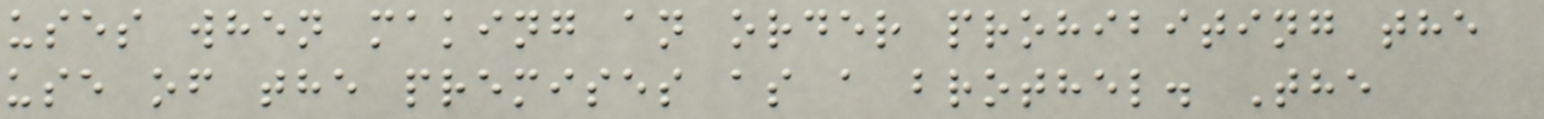uses when making an order prohibiting the
use of the premises as a brothel. The
